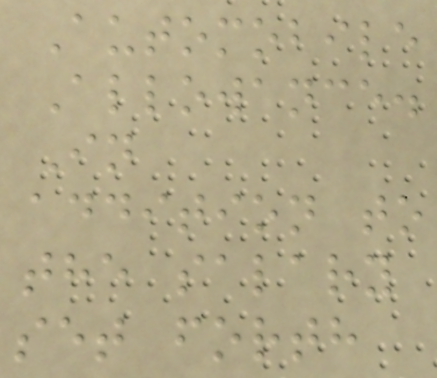Automobile
Allowance.
In
addition to
the salary
set forth
